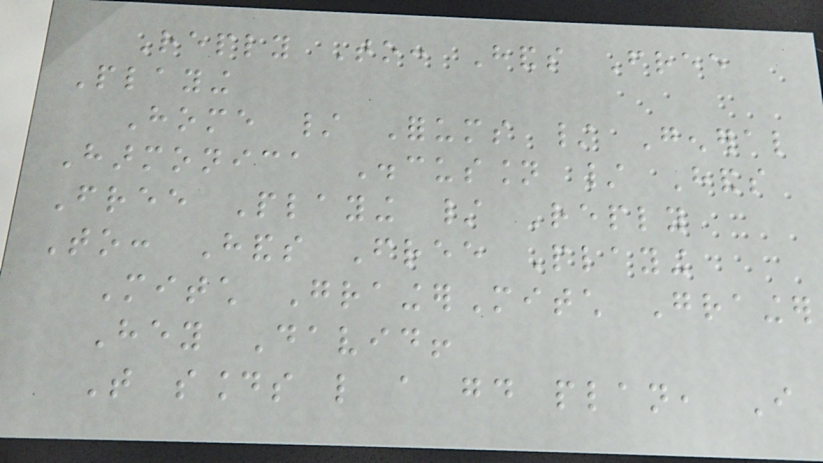Reply To: Hands Free
Playing
Home / Forums / General
Harmonica Discussion / Hands
Free Playing / Reply
To: Hands Free Playing
Mitch GraingerMitch Grainger
Hey David!
That sounds like a good plan, I
